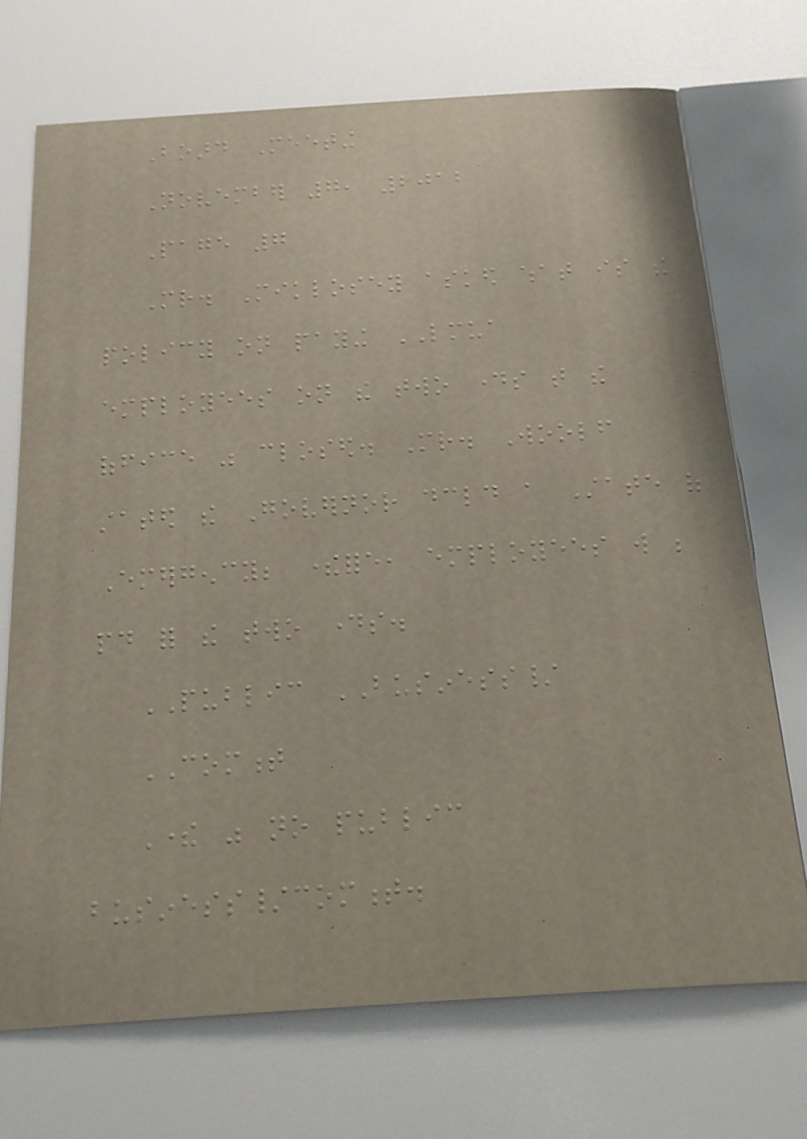Board Meeting
November 7, 2012
Page 7
Mr. Miklosey asked what is the
policy on paying LMUA
employees on the two days that the
office was closed. Mr. Woolf
stated the Governor declared a State of
Emergency; therefore, employees will be
paid for the two days.
PUBLIC BUSINESS/
COMMENT
There was no public
business/comment.
